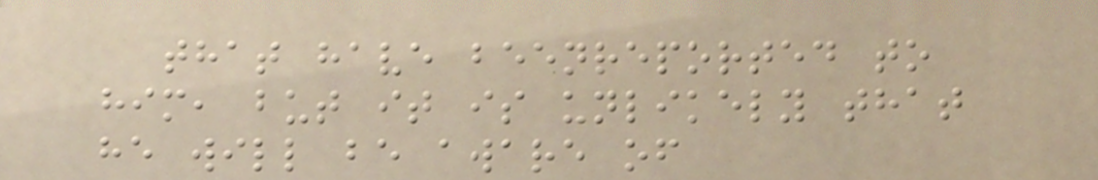that have beenreported to
him, but it is unlikely that
he will be aware of
